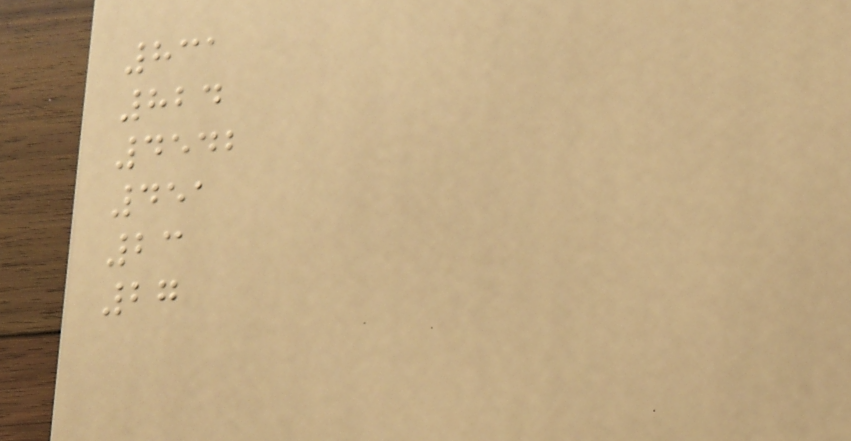831
824
4542
451
23
27
